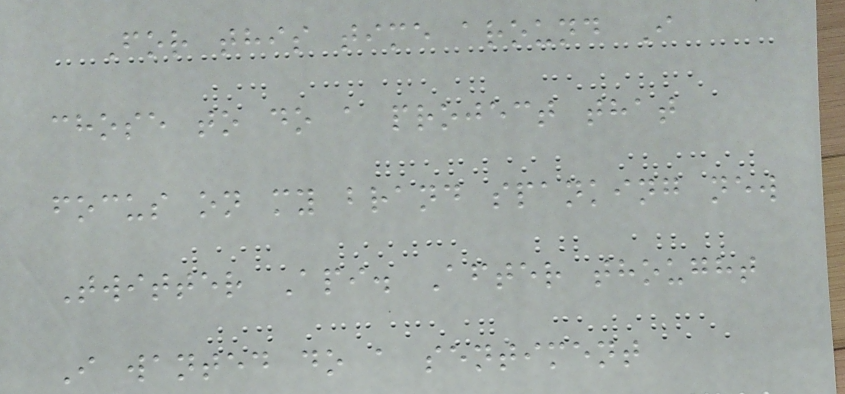For this time around I
chose to do a project that
focus on my brand spanking new
Twitter Api. After thought
I wanted do a sentiment
